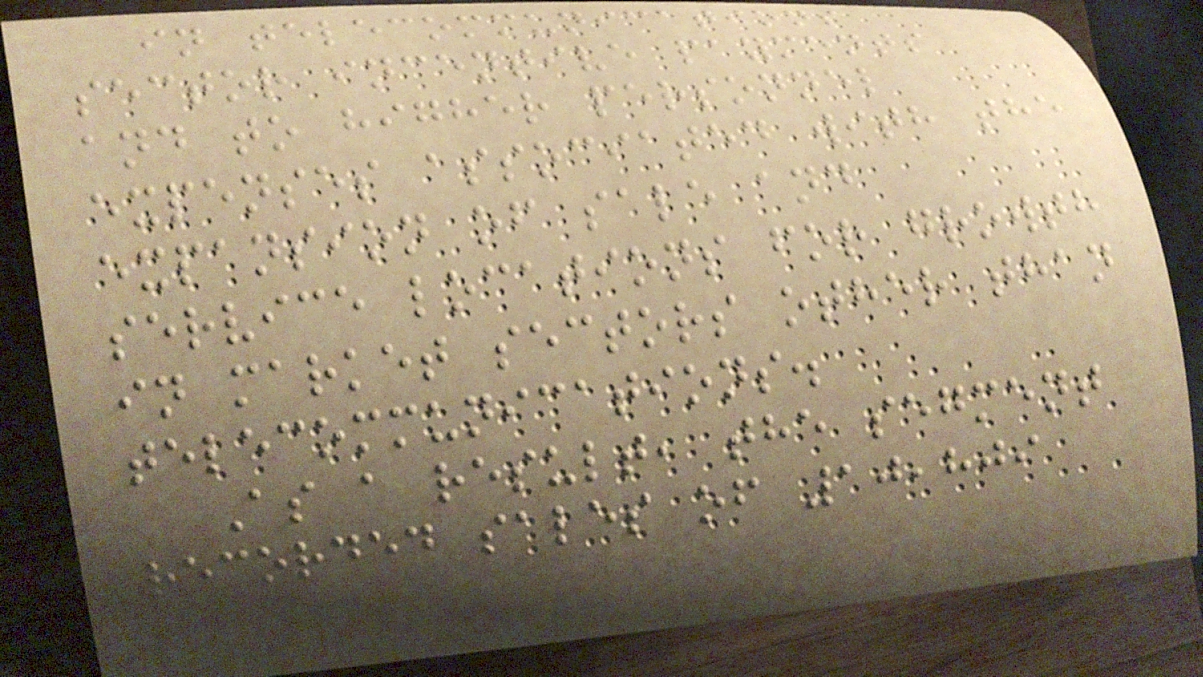in telecommunications
sector incentive payments
and to higher personnel
expenses associated with the
expansion of sale and
service locations for growth
in market sectors other than
telecommunications.
As a result, the segment
recorded sales of 10,809
